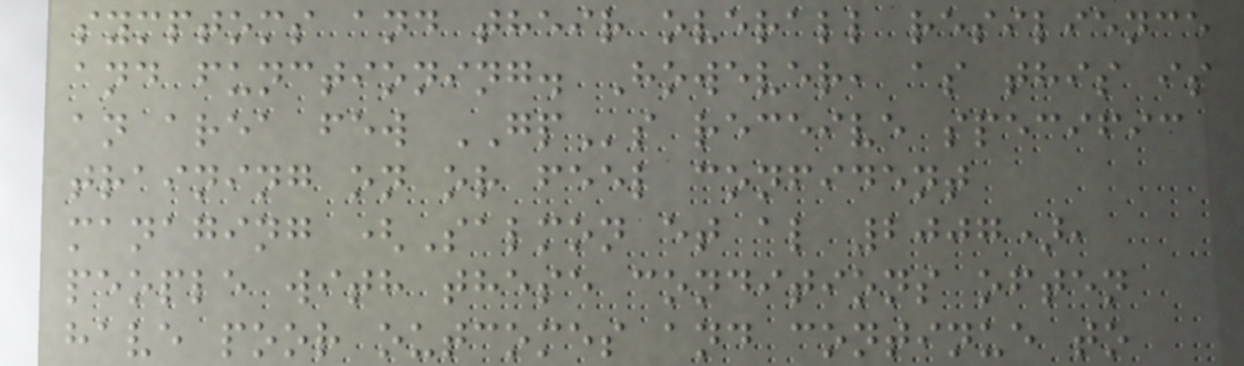symptoms and their overall resilience
and functioning. However, as this is
an area few GPs receive specific
training on or feel confident
managing (Salmon et al 2007),
people with these conditions often
have poor outcomes and continue to
